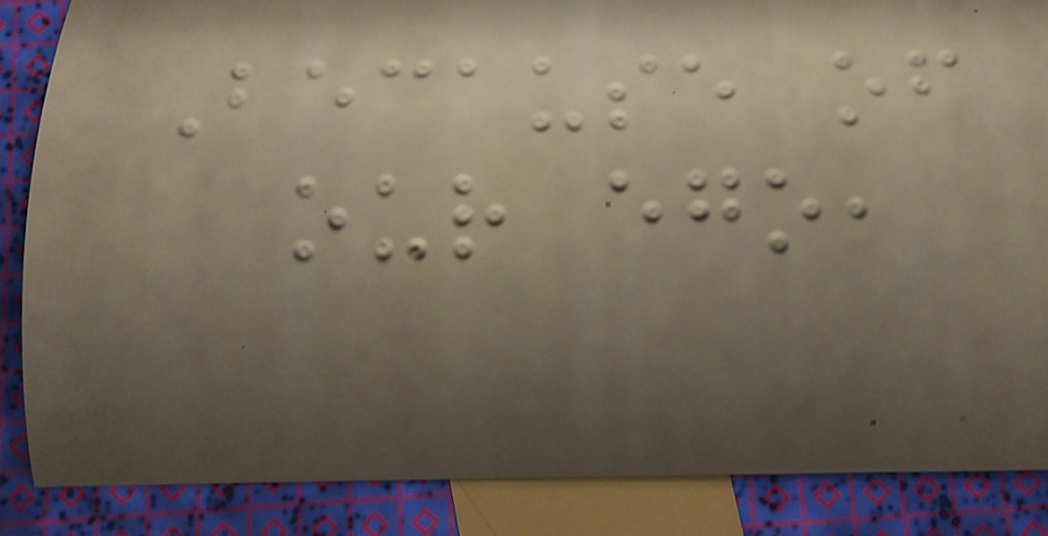Because of
our ego,
